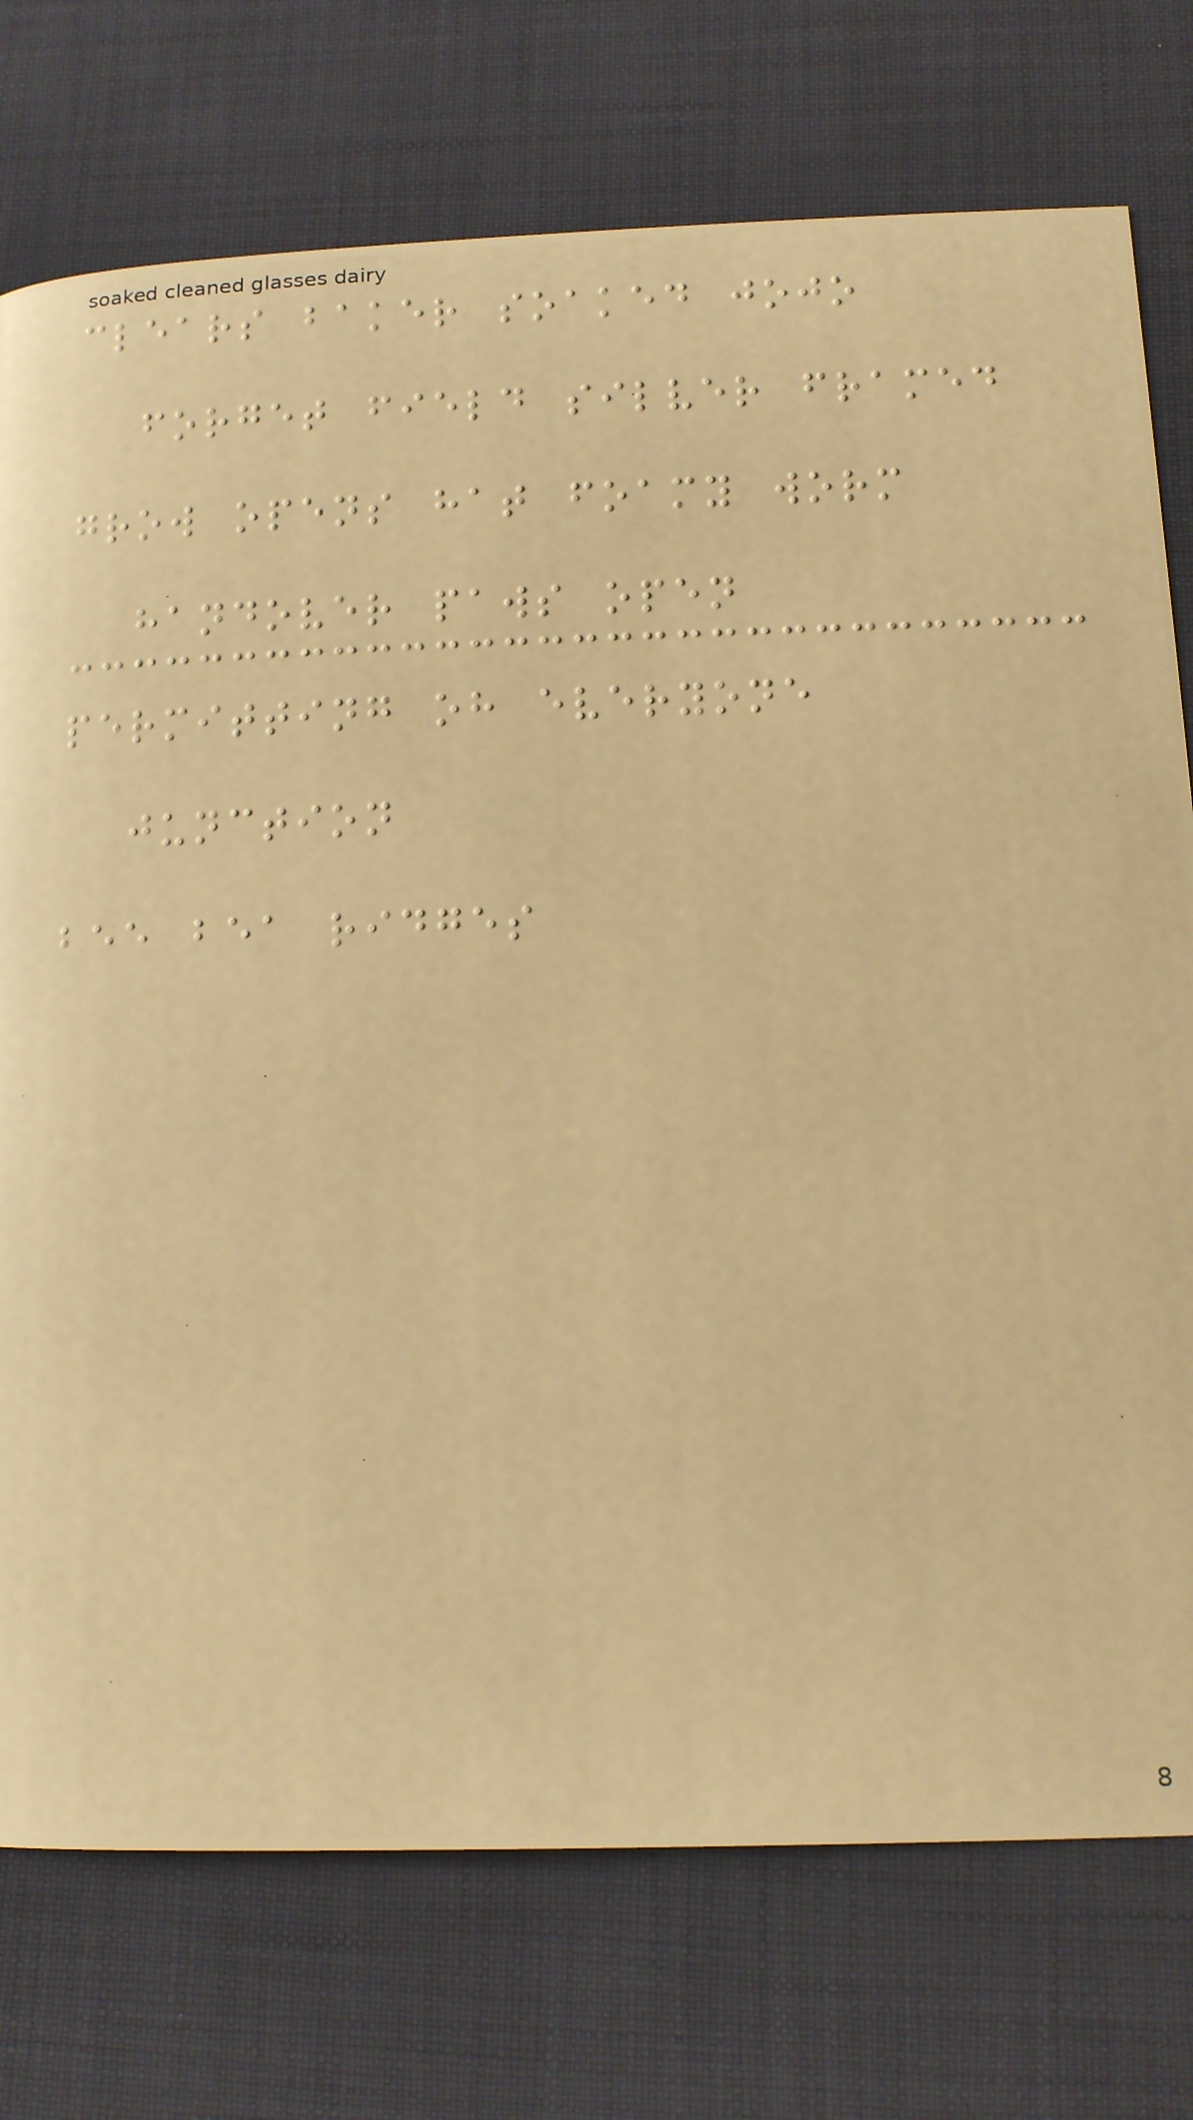clears baker soaked jojo
forget field silver framed
grow opens hat foamy worm
handover paws open
permitting oh everyone
junction
bee bea ridges
